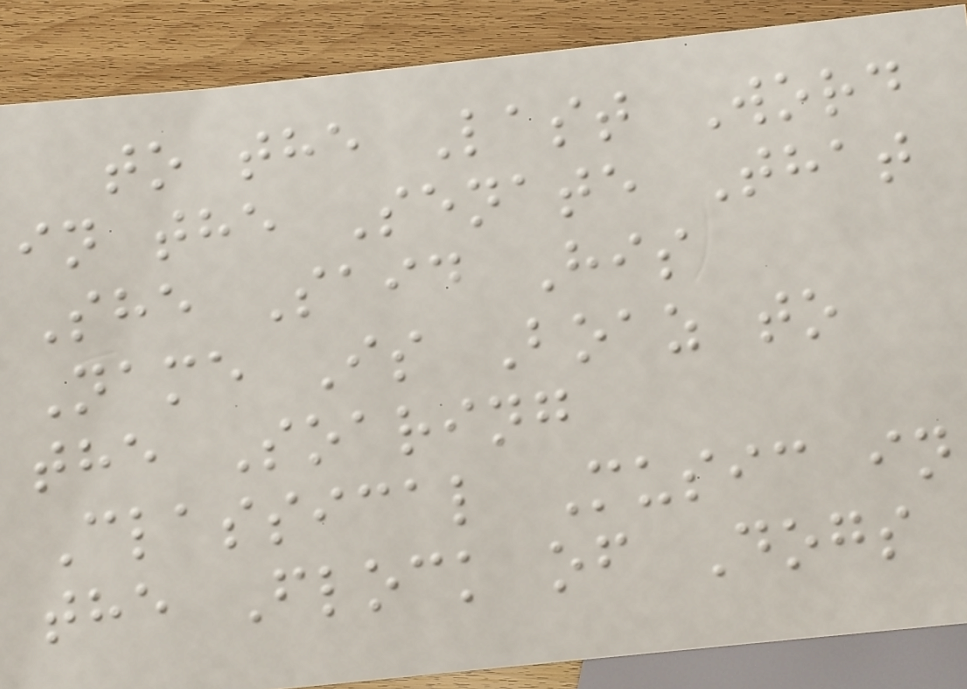to the Last Word
in the Senate That
She Said His
Name Is Boaz to
the Soaring
Classical Music in
the Flock of Dogs
